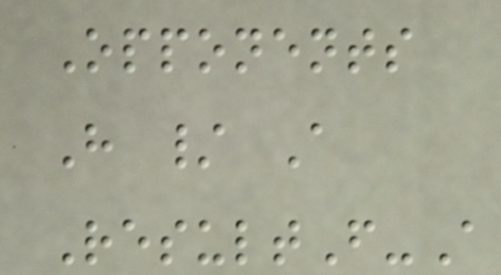Opponents
H / A
ResultF-A
